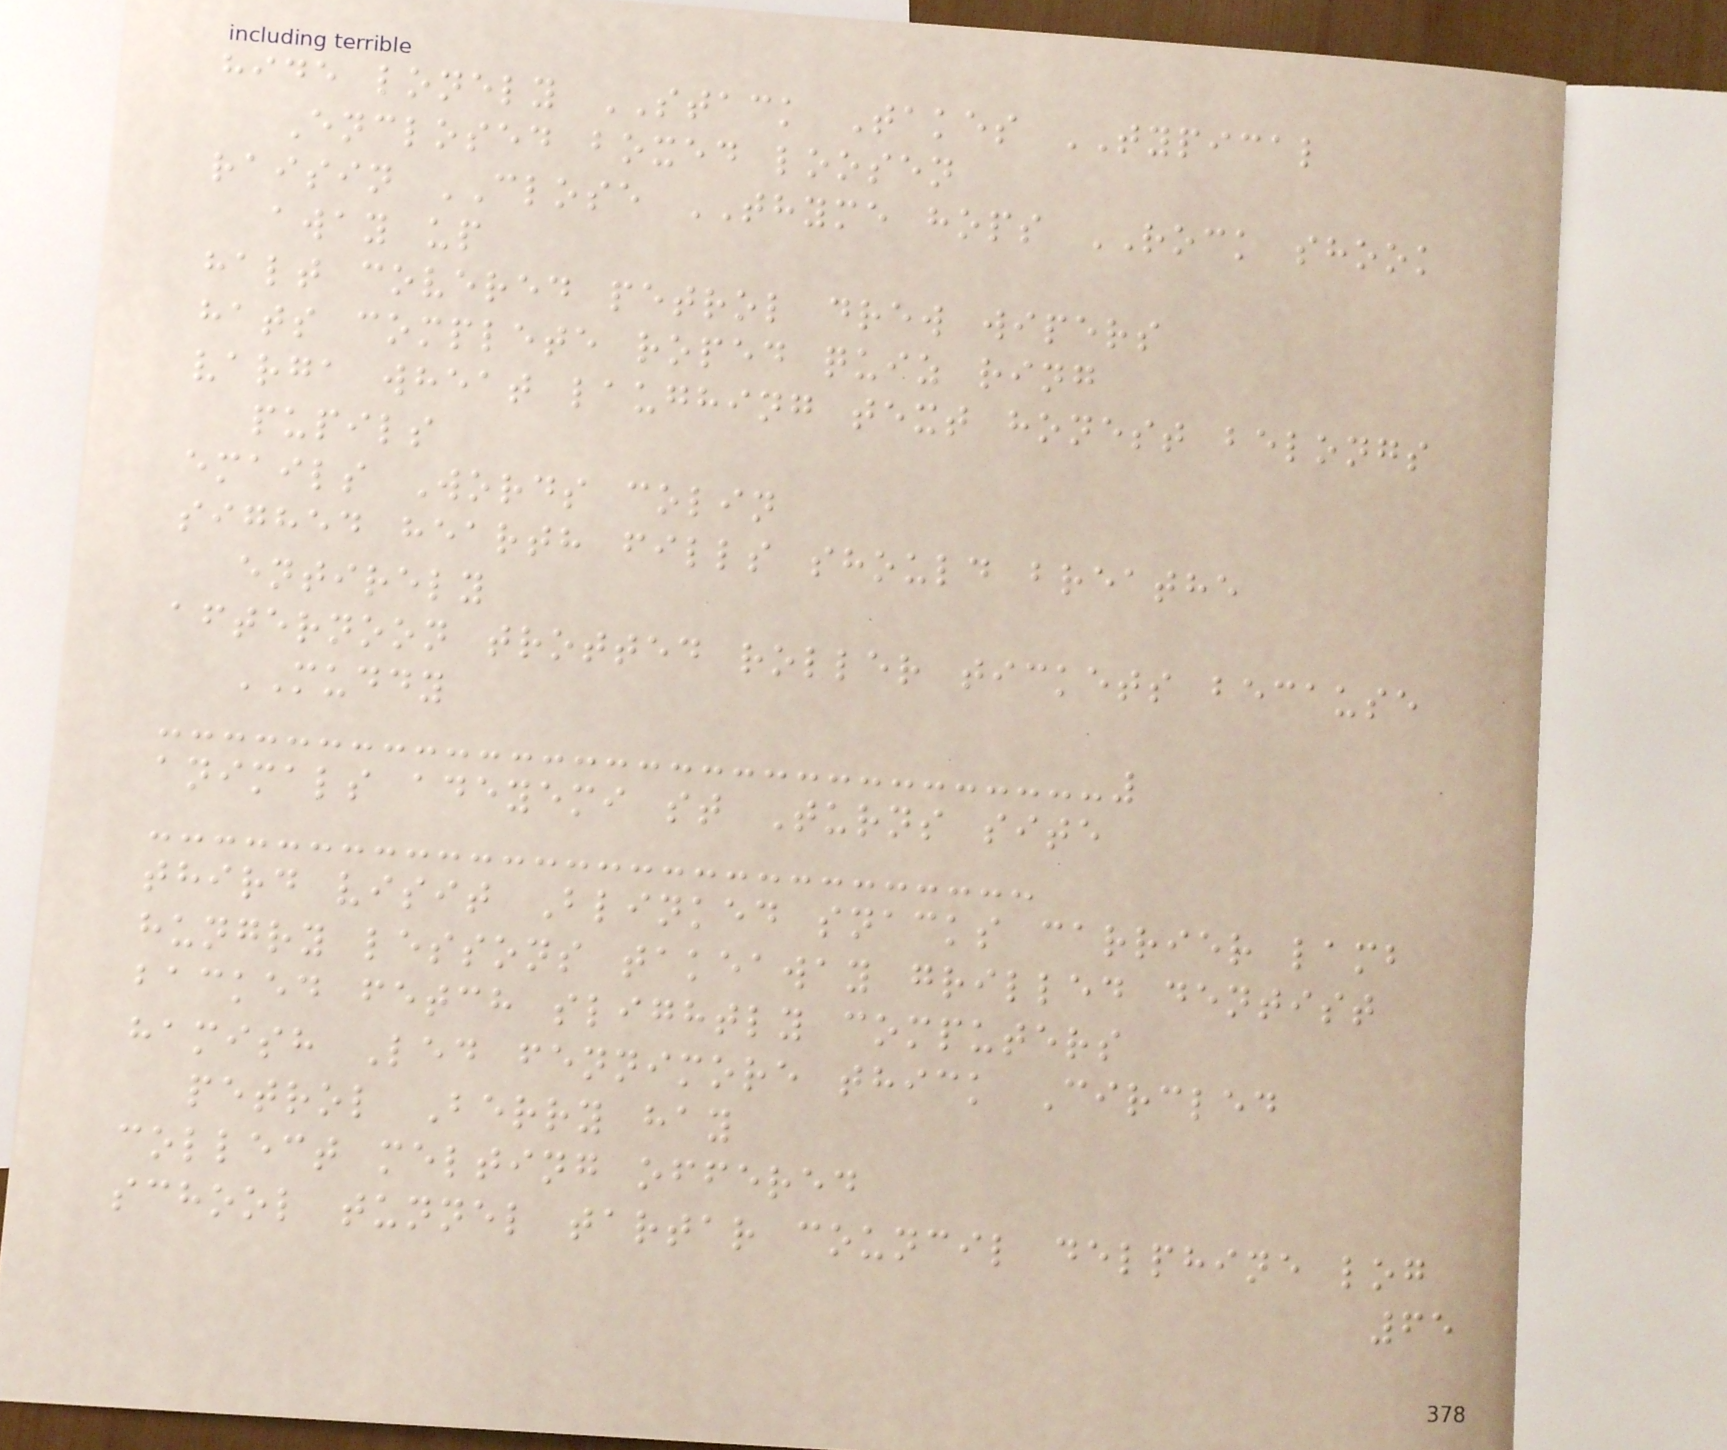hide lonely STACK Takes TYPICAL
Enclosed boxed loosen
raisin CLOSE THYME hops ROCK shook
away up
halt covered petrol drew wipers
hats complete roped quiz ring
varga wheat laughing text honest belongs
pupils
emails Words colin
sighed hearth fills should breathe
entirely
afternoon trotted roller tickets because
MUDDY
animals adeyemi st Turns site
third visit Blinked snacks carrier lamb
hungry lessons takeaway grilled dentist
backed fetch slightly computers
hamish Led fennimore thick Circled
petrol Berry hay
collect melting offered
school tunnel tartar council delphine log
65
